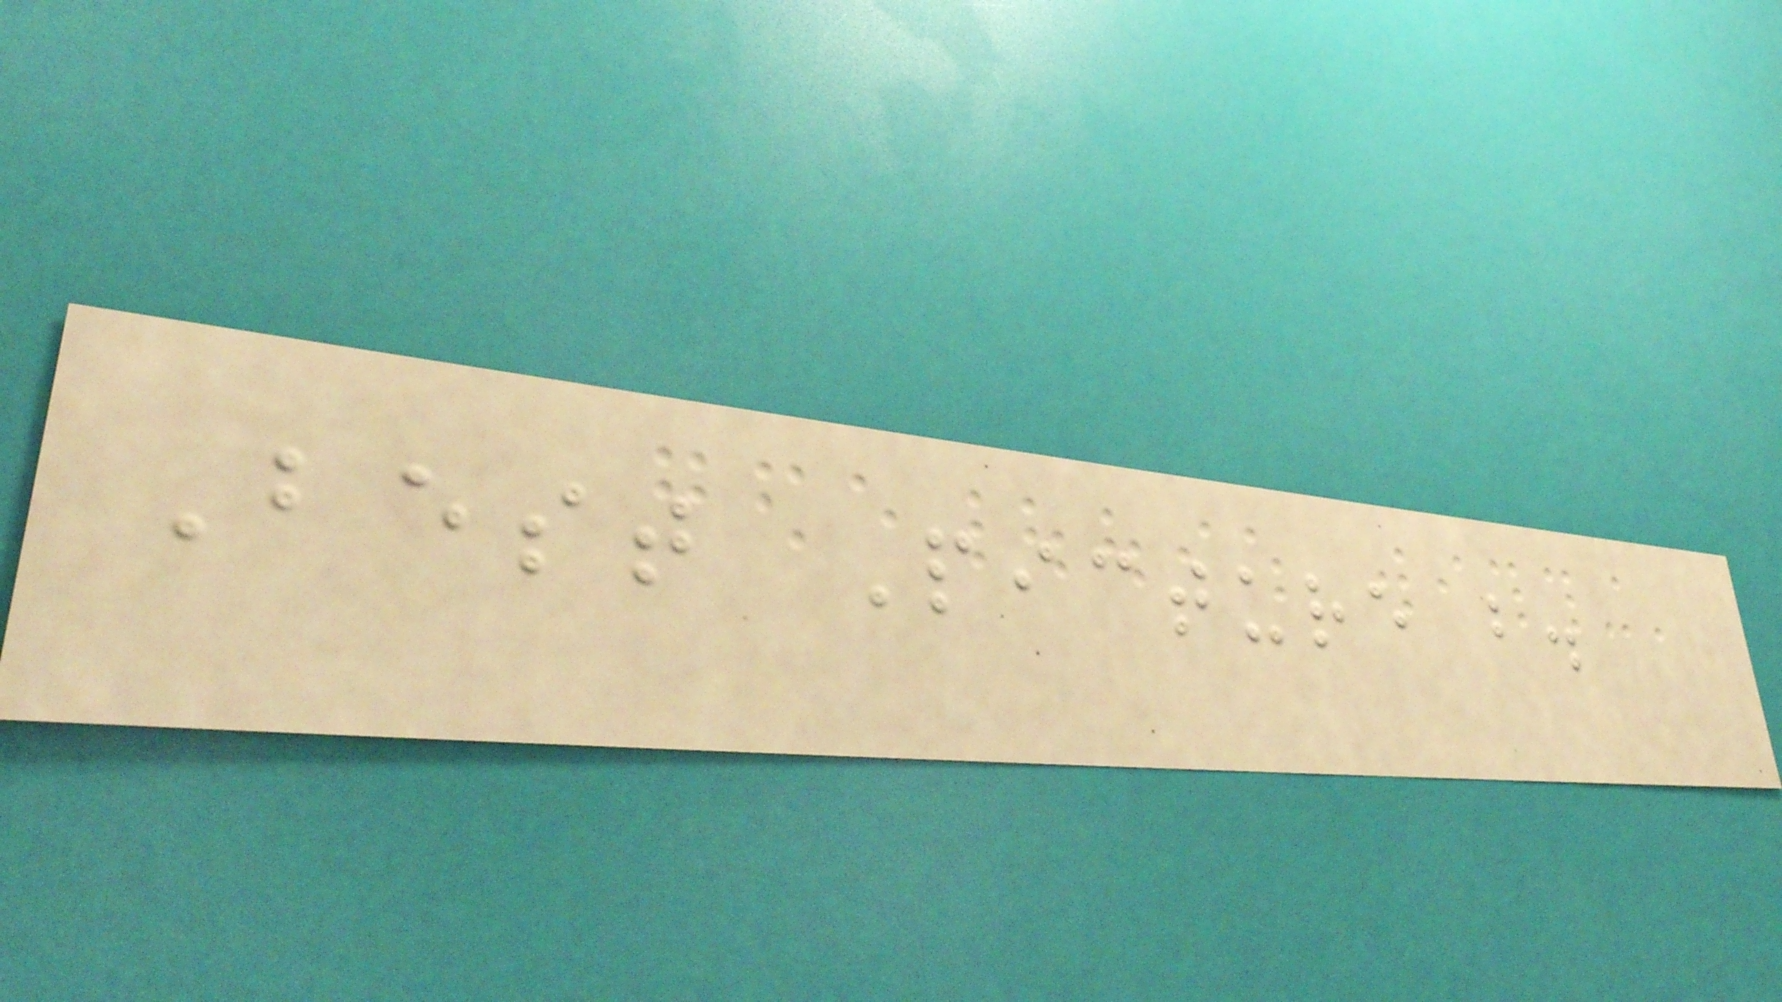Best Picture b.
